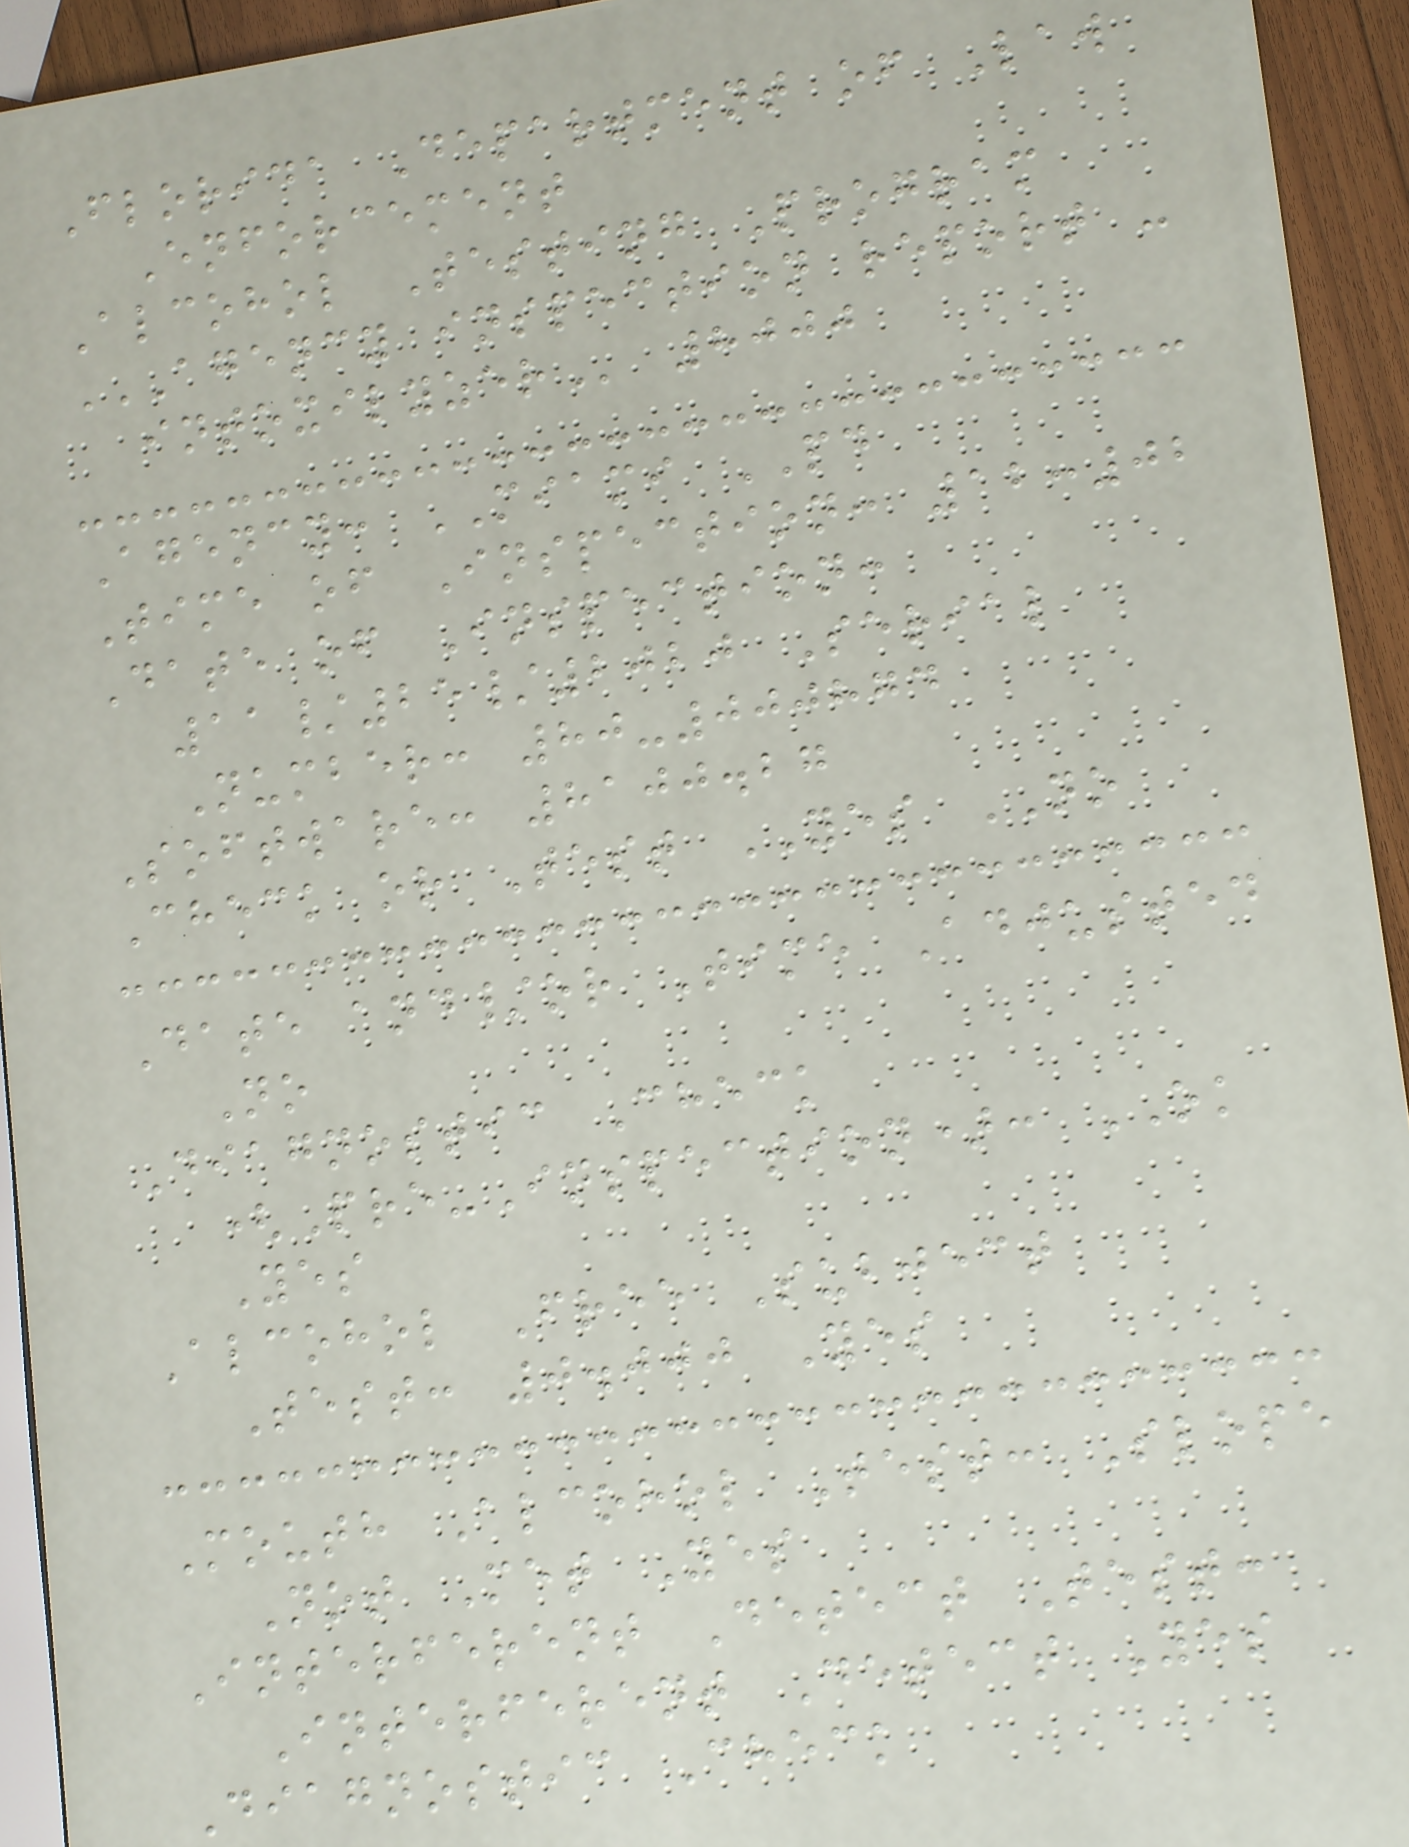Florida Department of Law
Enforcement
Alcohol Testing Program
AGENCY INSPECTION REPORT -
INTOXILYZER 8000
Agency: MIAMI PD
Time of Inspection: 12:02
Date of Inspection:
11/25/2020 Serial
Number: 80-000874
Software: 8100.27
Check or Test YES NO
Date and/or Time Adjusted
No
Diagnostic Check
(Pre-Inspection): OK
Yes
Alcohol Free Subject
Test: 0.000 Yes
Mouth Alcohol Test: Slope
Not Met Yes
Interferent Detect Test:
Interferent Detect Yes
Diagnostic Check
